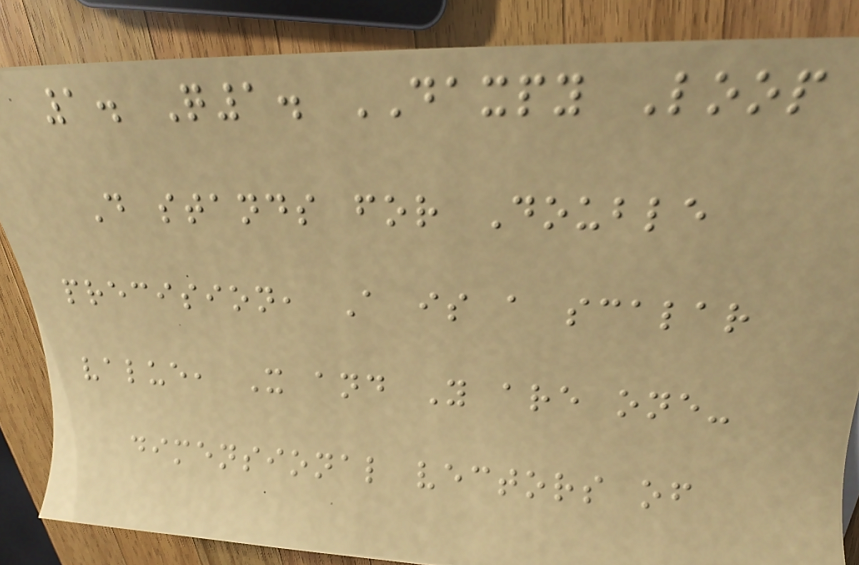1. Q1. DAXPY Loop
D stands for Double
precision, A is a scalar
value, X and Y are one-
dimensional vectors of
